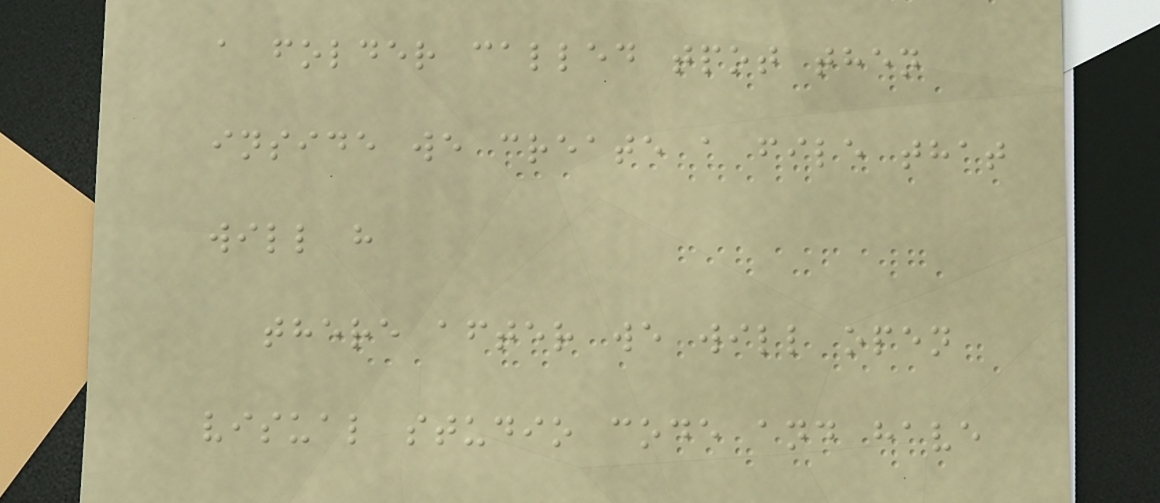a folder called tpot then
inside we create a file that
will h
there after we will open
visual studio code and have
